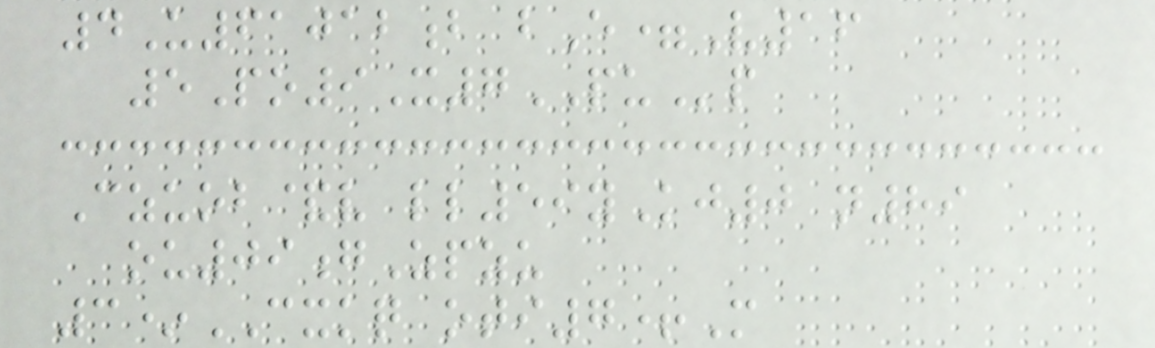4U61012b bE=V16
5Po9X7PUp
Czuob&v ll59yKj0 n89
ou09gZpzu
3*CXKQ oti7+M
